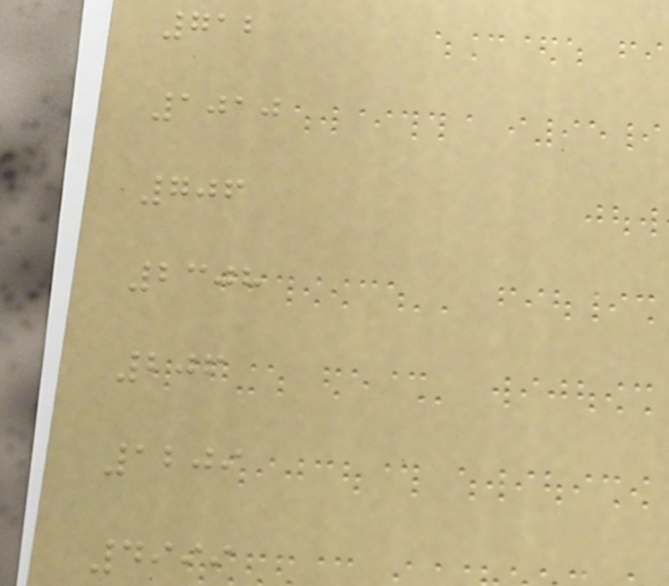712
1010
706
2308
206
1209
4999
